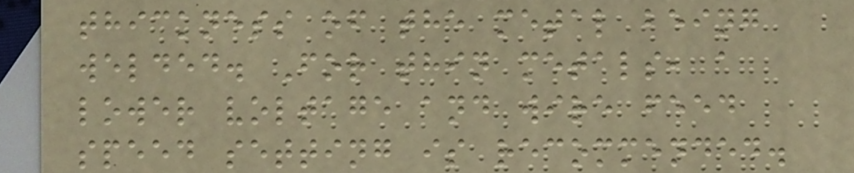thickness of the metal being
welded. For thin metals, a
lower voltage and wire feed
speed setting is recommended.
